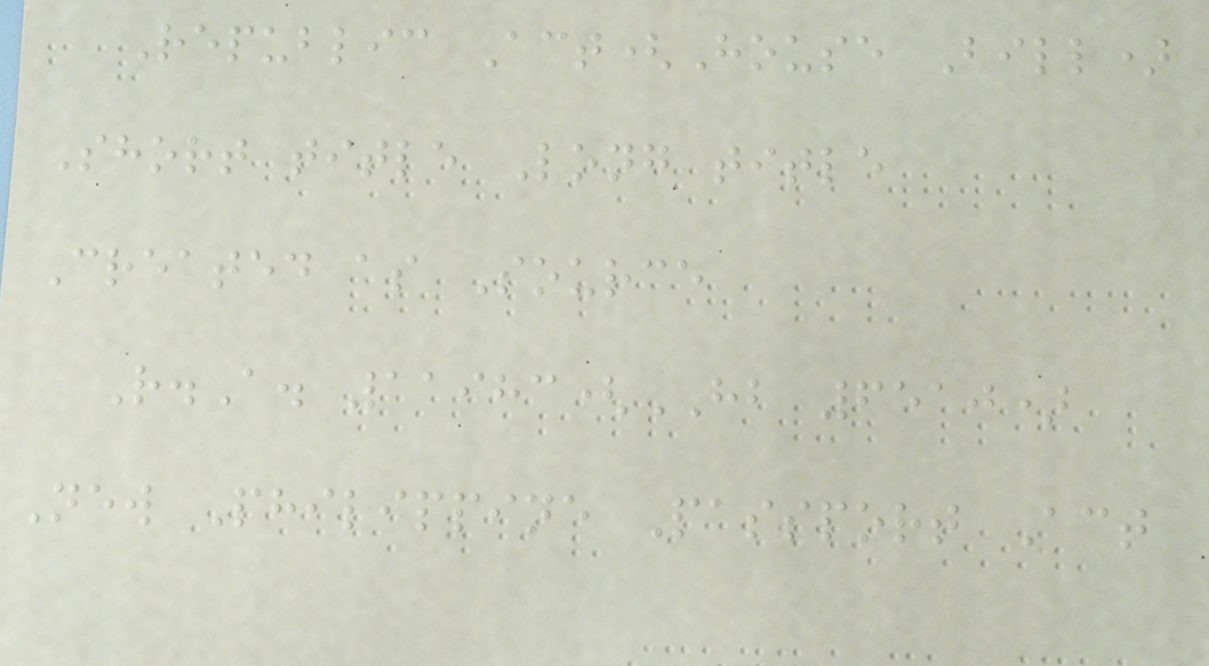Republic Act(House Bill)
Short title Long title
Created as Source
R.A. 11983(HB 6510)
New Philippine Passport Act
